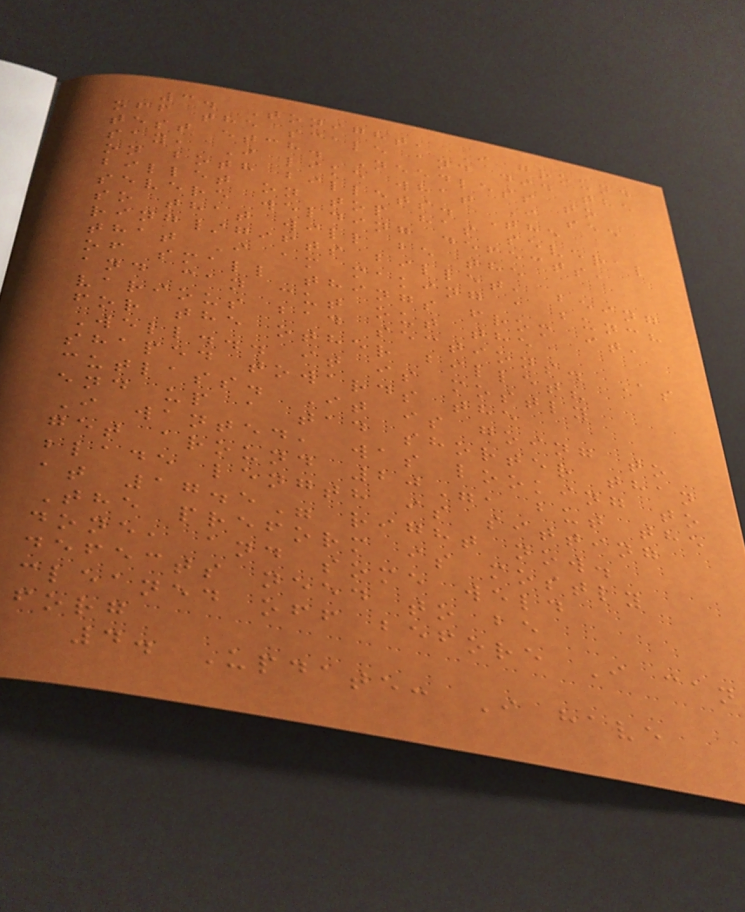3. Tonight, I ground
off the scale and did the
test etch. Needless to
say, I like what I see
on both billets. The
billet on top has several
severe welding defects,
so that will be the
ring/gifts billet, being
that I am making a bunch
of small things from it,
and can cut out the
various bad sections. As
for the other billet?
Well... it is mostly
shaped towards the
cutlass. It is going to
end up a tad shorter than
I wanted, was looking to
get around 20", but the
blade length is sitting
at 17.5" right now.
The preform is mostly
done, and some weld
defects need to be
cleaned off before I can
forg
4. Update: I have
